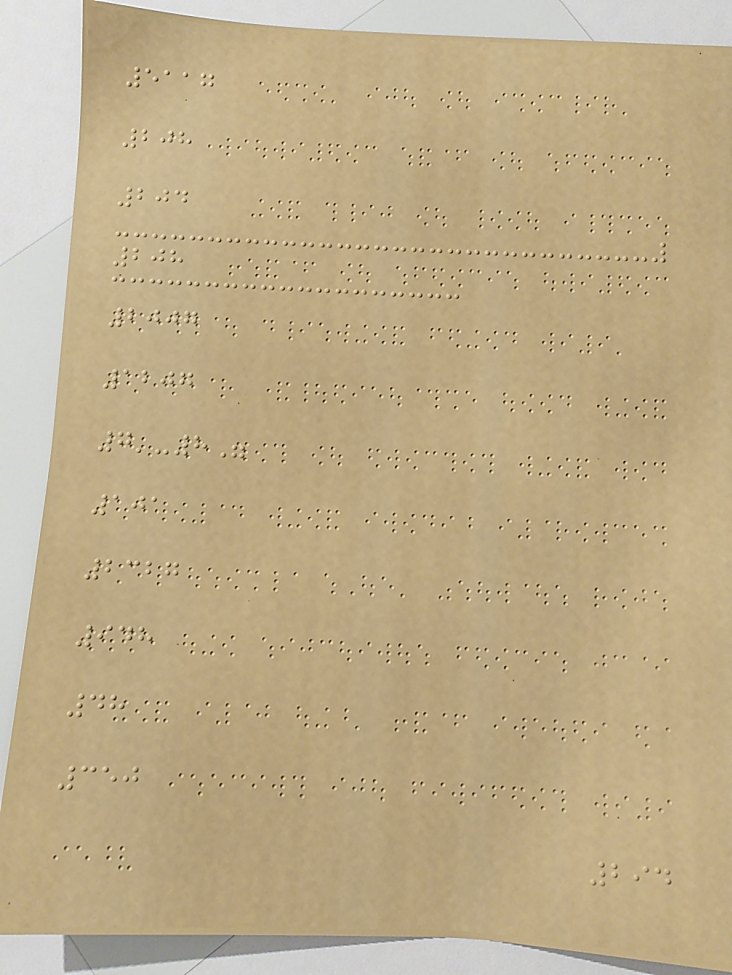5117
208
204
208
2007
1207
7'-8"
101
2327
948
48
350
294
